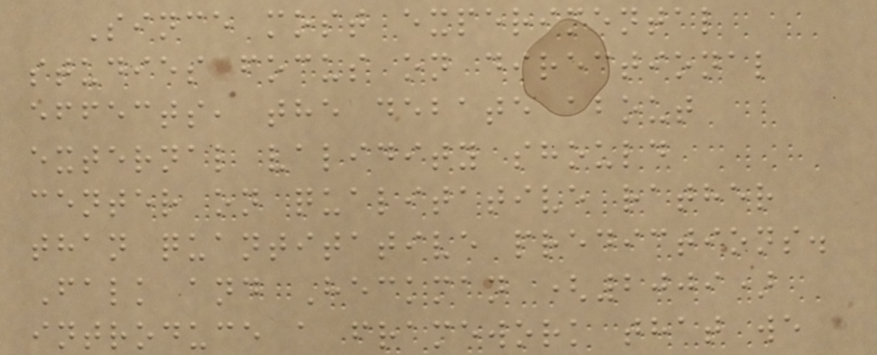Since most experimental
studies focus on directional
effects, the debate about
external validity should
center on qualitative rather
than quantitative predictions.
Falk and Heckman (2009)
introduce a framework that we
